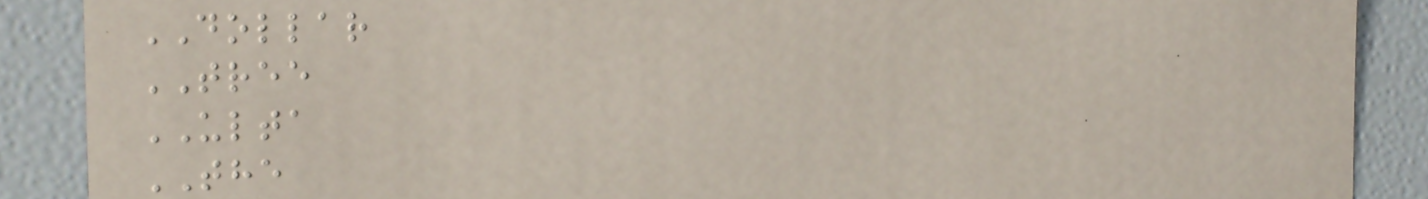DOLLAR
TREE
ULTA
THE
